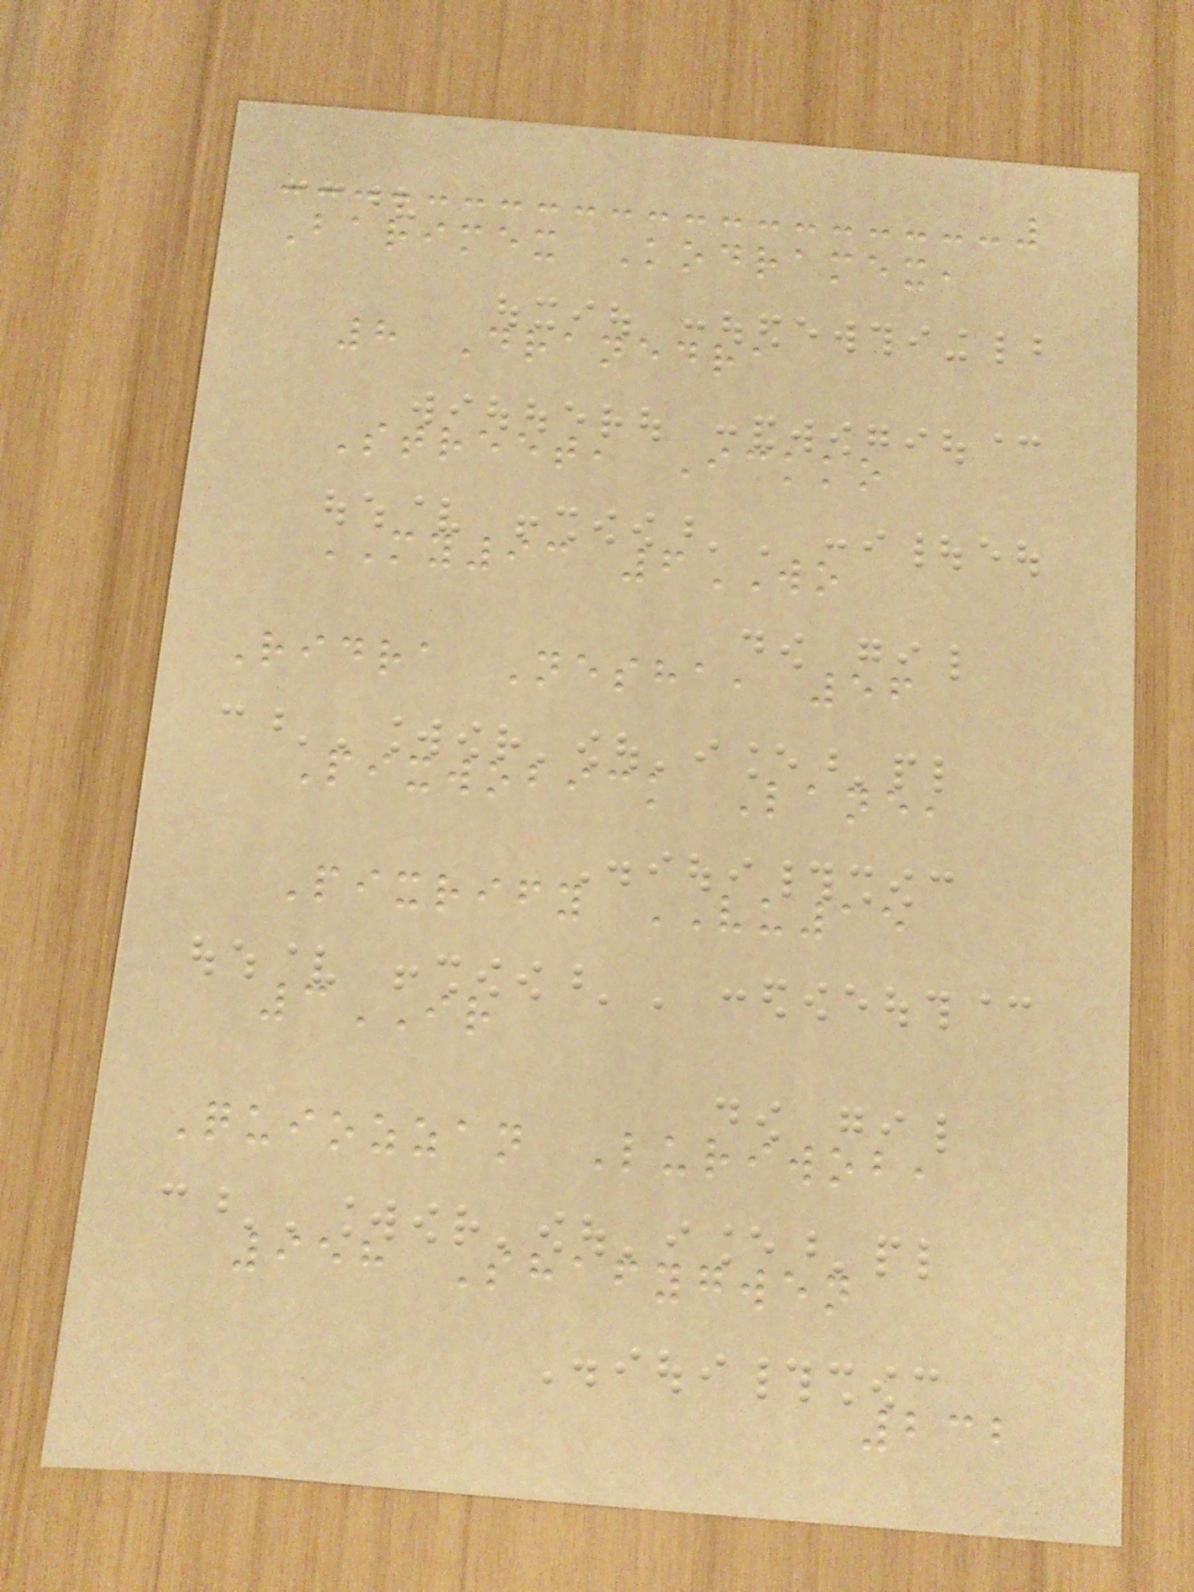Barimex Kodramex,
8 Dranedra
Street, Ickko
MY93 6WO
Ridra Nesha, 56
Pixwobick Lane,
Pixrify VU15
3IR
Quiozzan Luriwob,
958 Shafygwen
232
